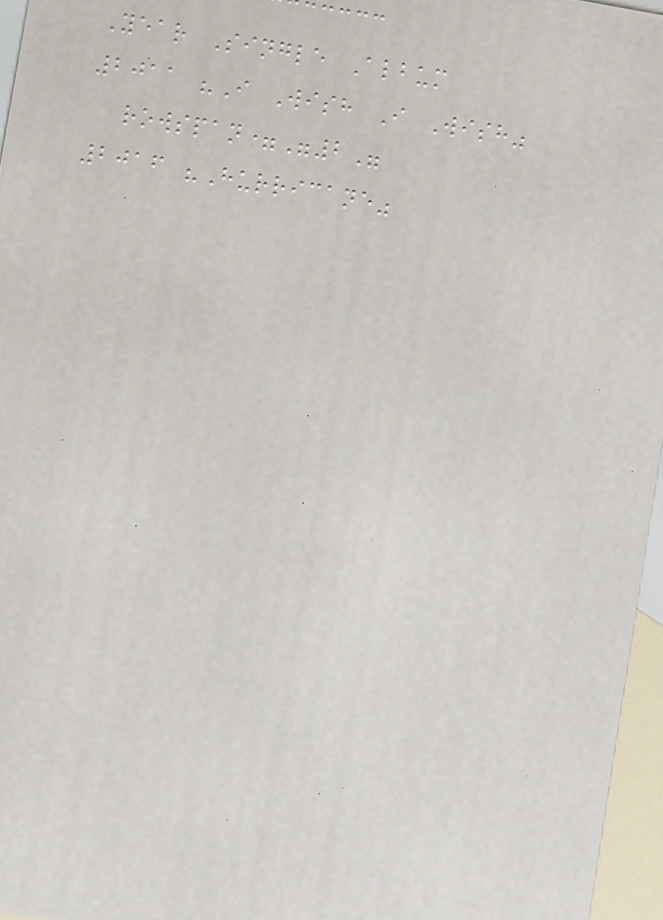Year Single Album
2011 "I Wish I Wish"
rowspan="2"
2016 "Hurricane"
